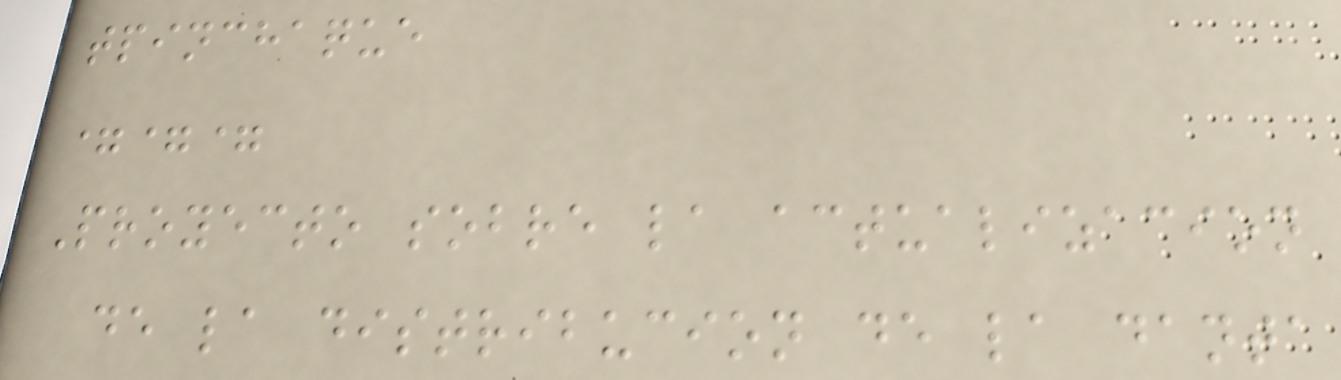tpinchaque
===
Proyecto sobre la actualizacion
de la distribucion de la danta
